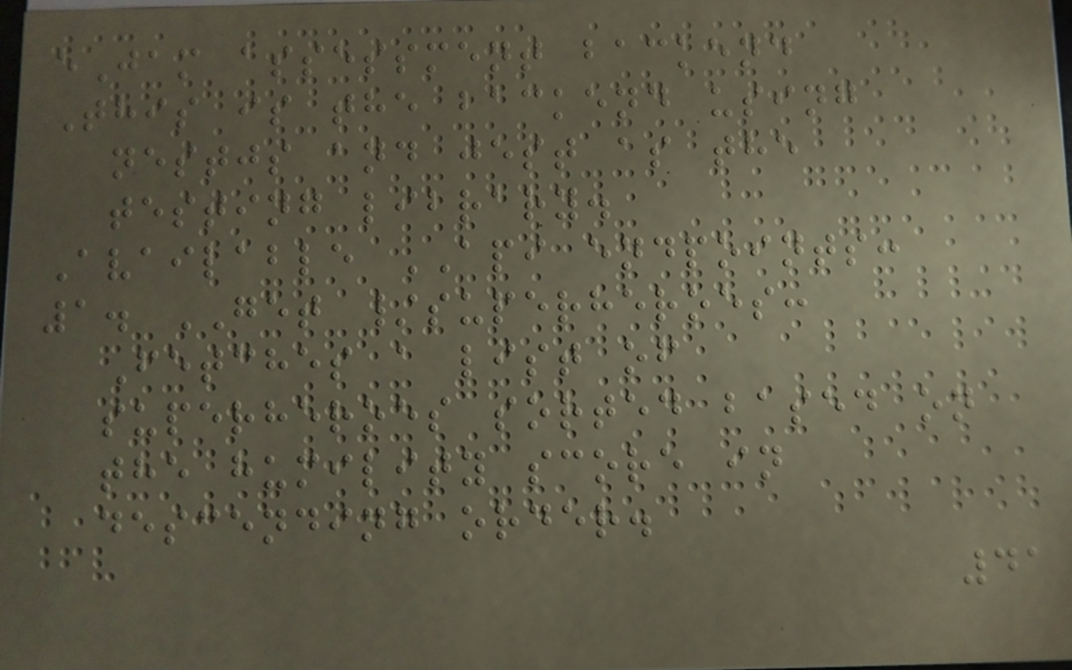eJam assessment backend
This is the backend using
nestjs and jest as the
testing library.
Available API endpoints:
1. GET /superheroes:
Fetches a list of
superheroes sorted based on
the humility score in
descending order.
41
